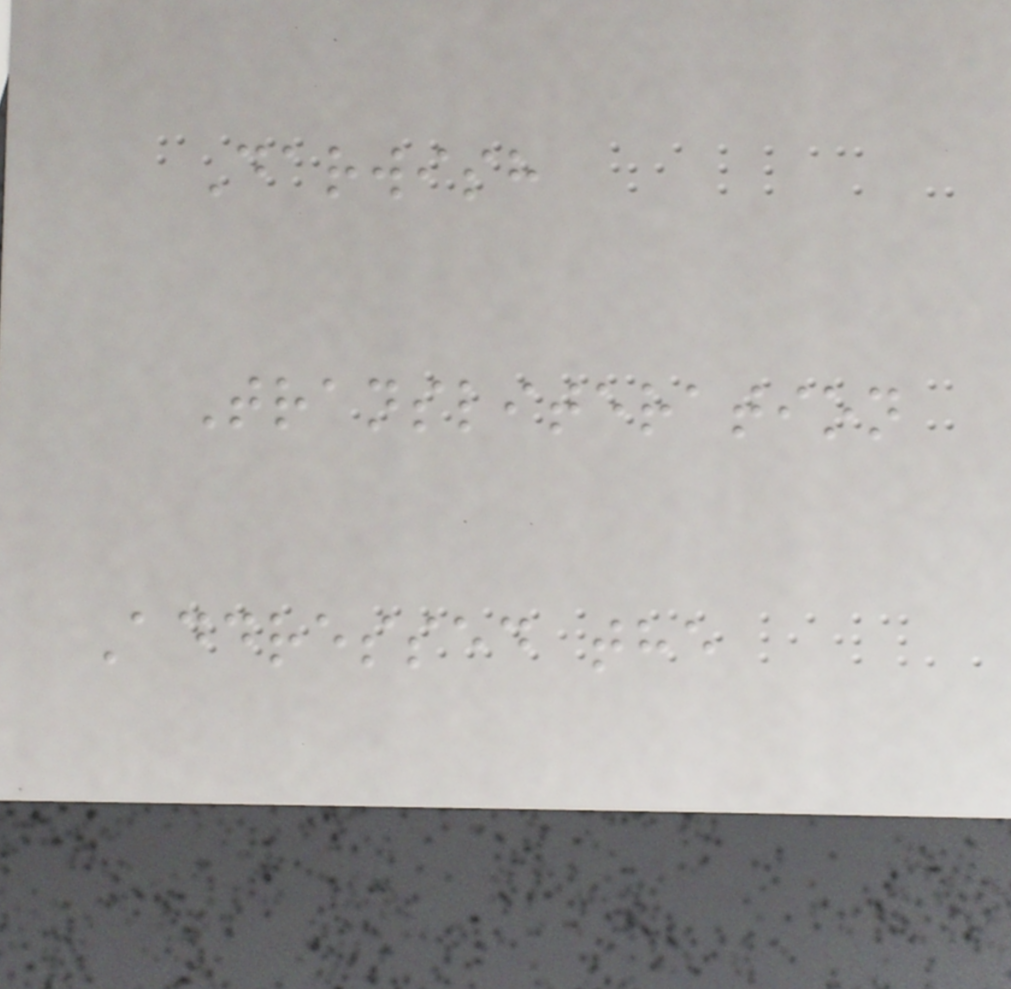Darwish
Transliteration
Addressed the
